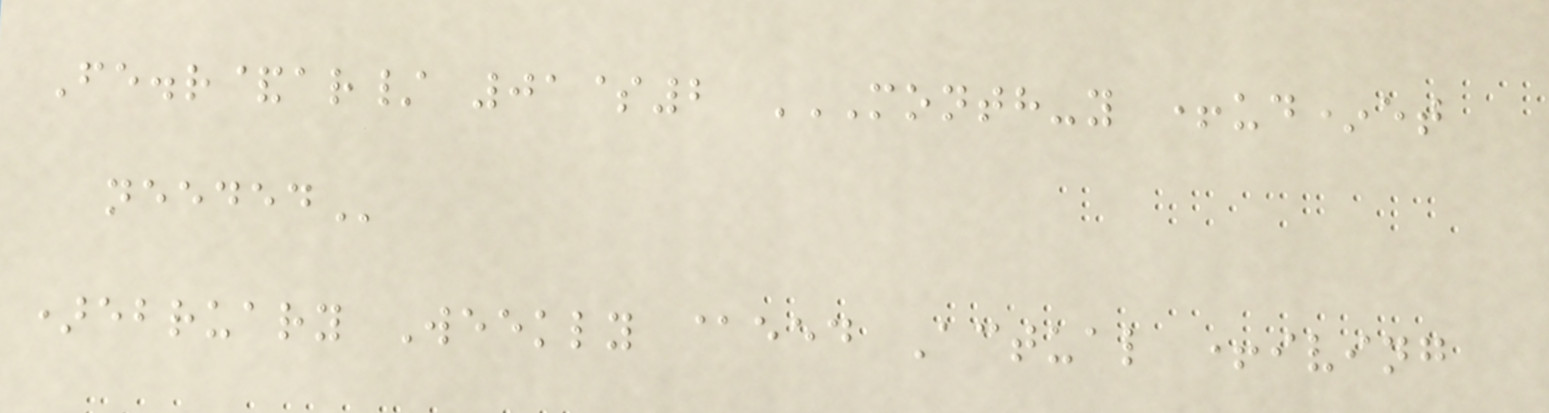Fe.r&ar/ 01$2 MONTH-Y +UD*ET
NEEDED
)ebruary Weekly @eed Actual +iving
